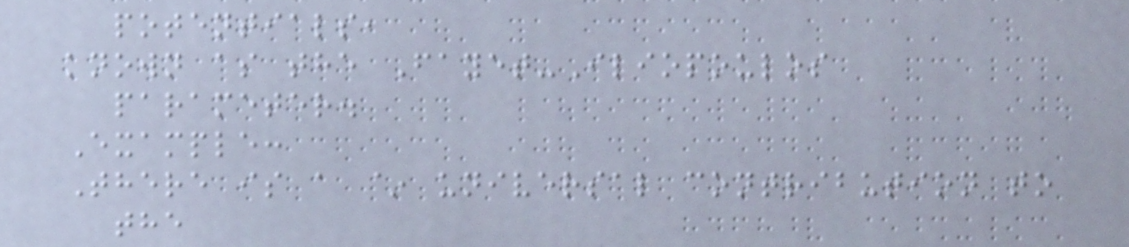potentials,
known as the Fayet-Iliopoulos
parameter.
Example:
There is a ~ universal contribution to
the
